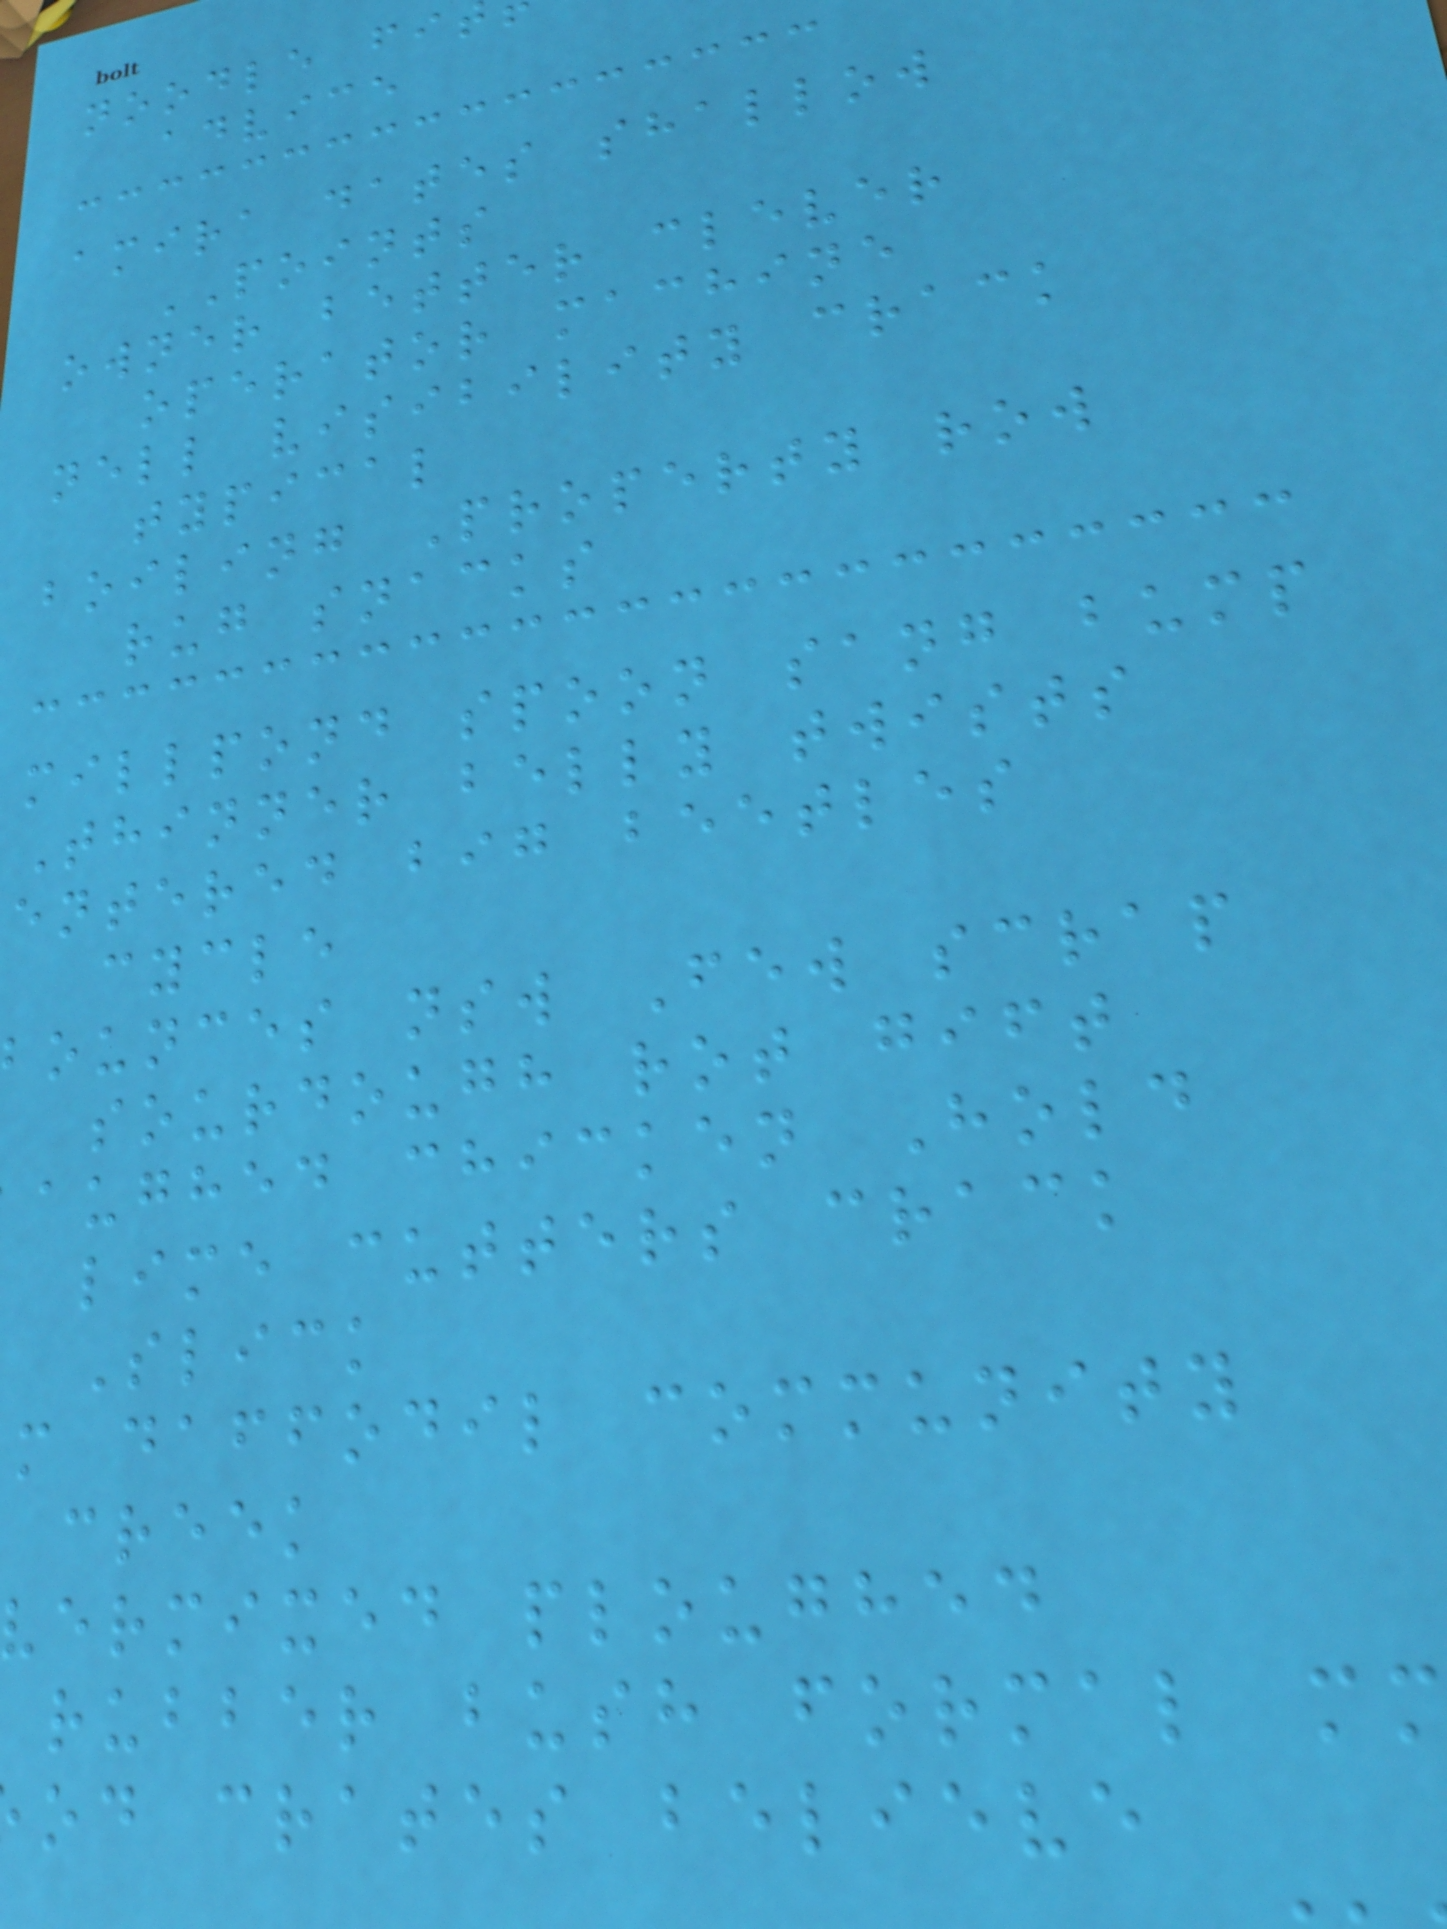noodle fi
advice
amira dates shallow
POINTS
owner better clever
operator machine
nell visibility crack
typical
boiling Property row
rug snacks
millpond spoon sang bump
Thinner belly twists
entered big beetles
cycle
ounces nsw Few scrap
sourdough rot gift
aughed chicken Hold
lime cutters crack
Slick
m daffodil community
creek
vermixed ploughed
rubber bush formal m
od crates believe
